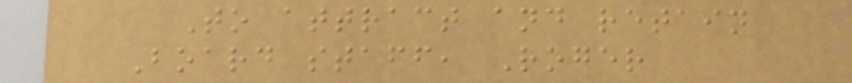To attract and retain
Board staff, Roger
